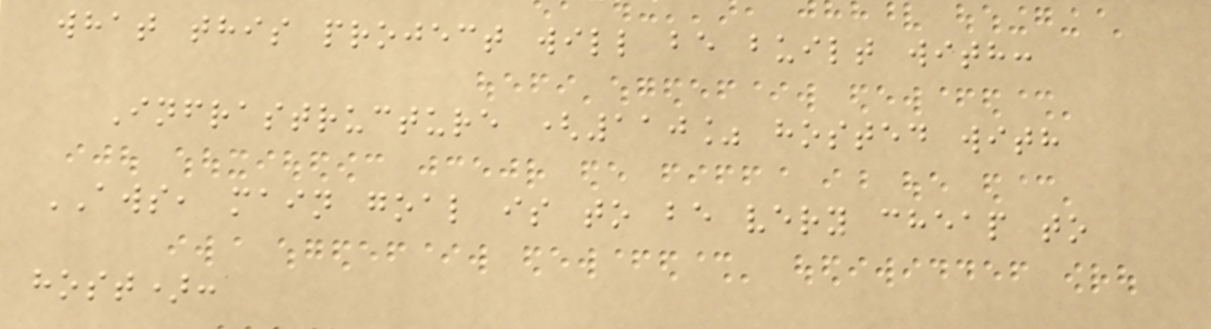what this project will be built with:
Infrastructure (110% hosted with
AWS, main goal is to be very cheap to
host):
